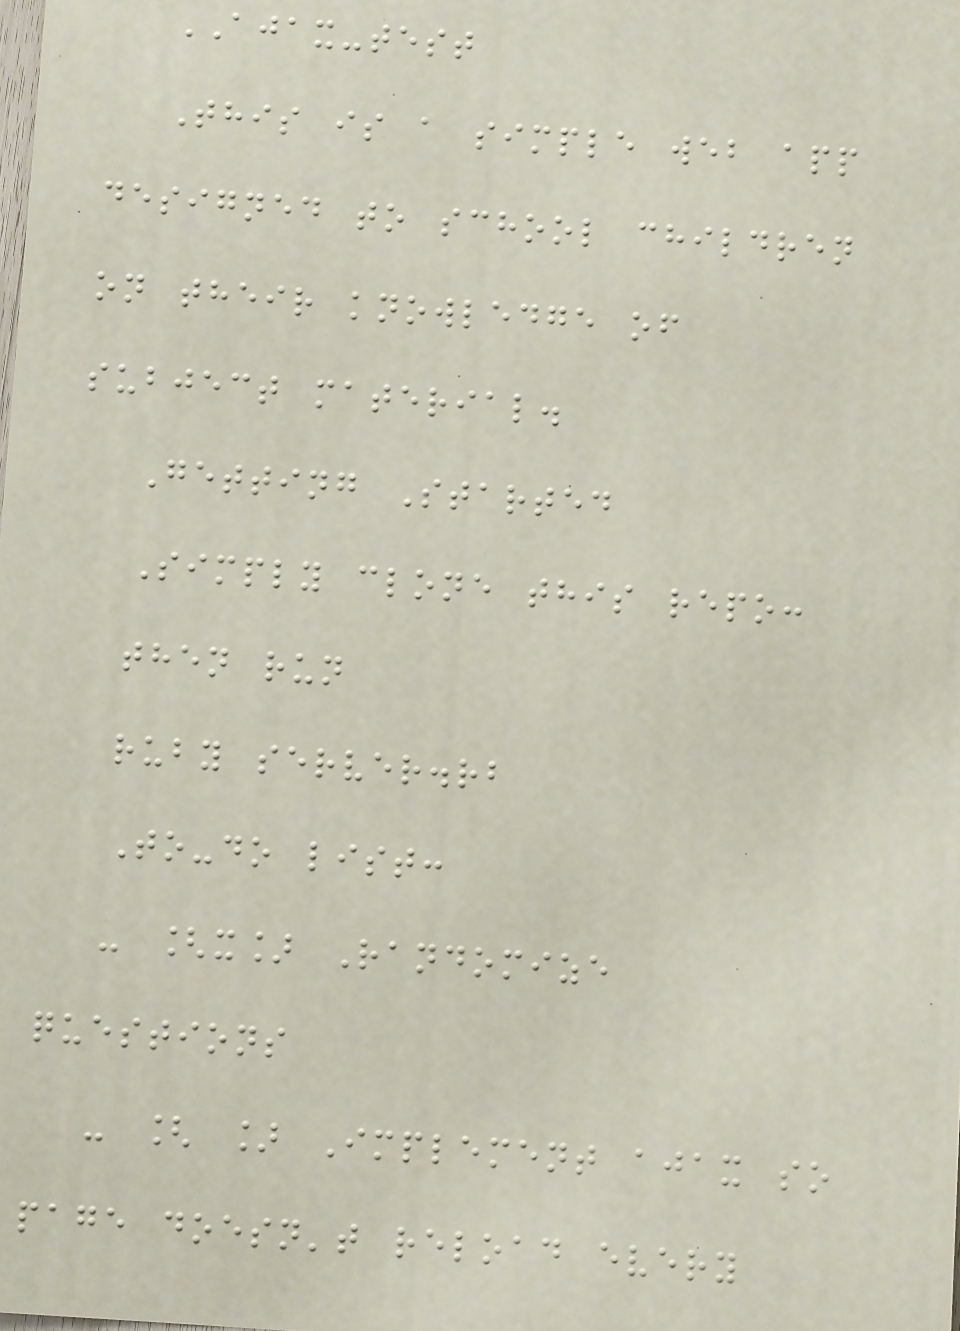AJAX-test
This is a simple web app
designed to school children
on their knowledge of
subject material.
Getting Started
Simply clone this repo:
then run
ruby server.rb
To-do list:
- [x] Randomize
questions
- [ ] Implement ajax so
page doesn't reload every
